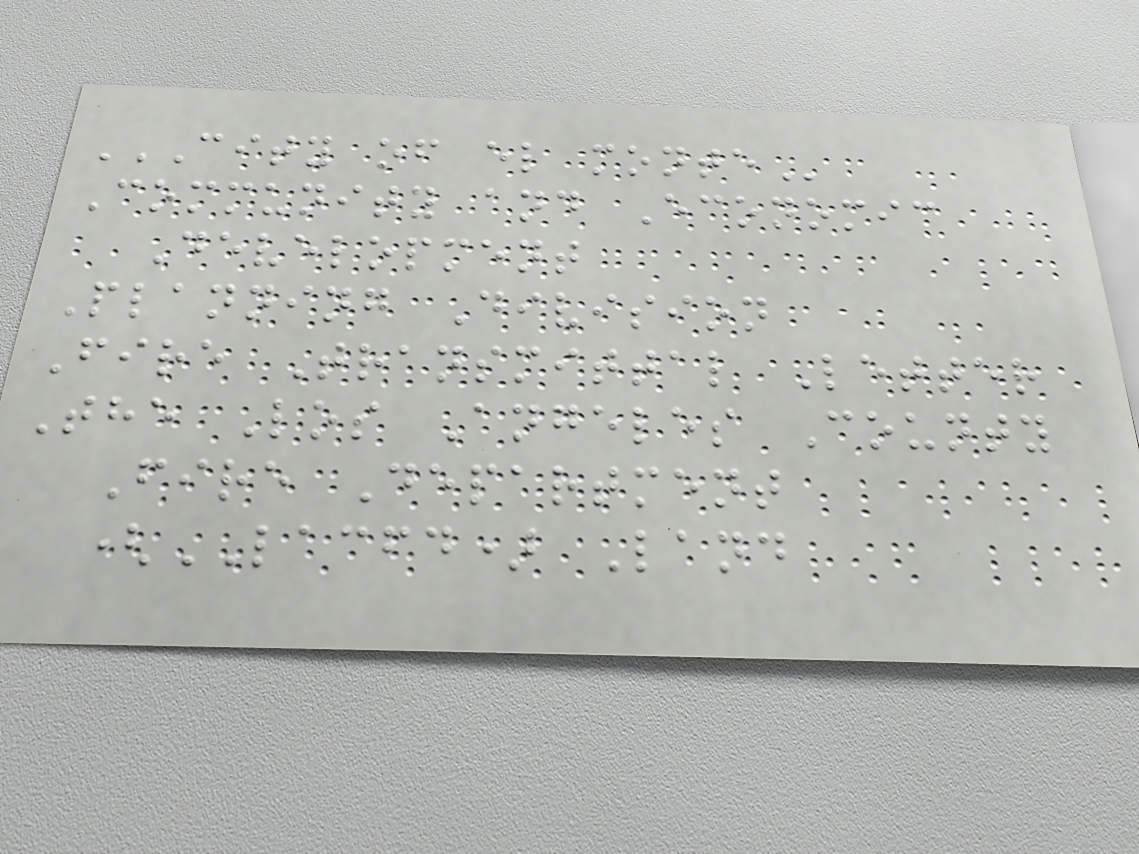CITY OF EL MONTE
Community and Economic
Development
Planning Division
Fire Transmittal Letter
The Los Angeles County
Fire Department
(LACFD) Land
